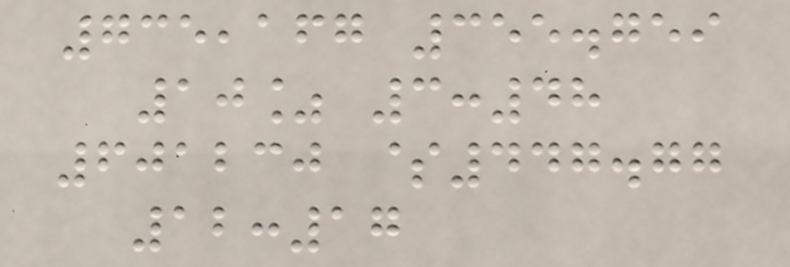735,167 355.759
10% 3:48
601230 $447.77
12:17
